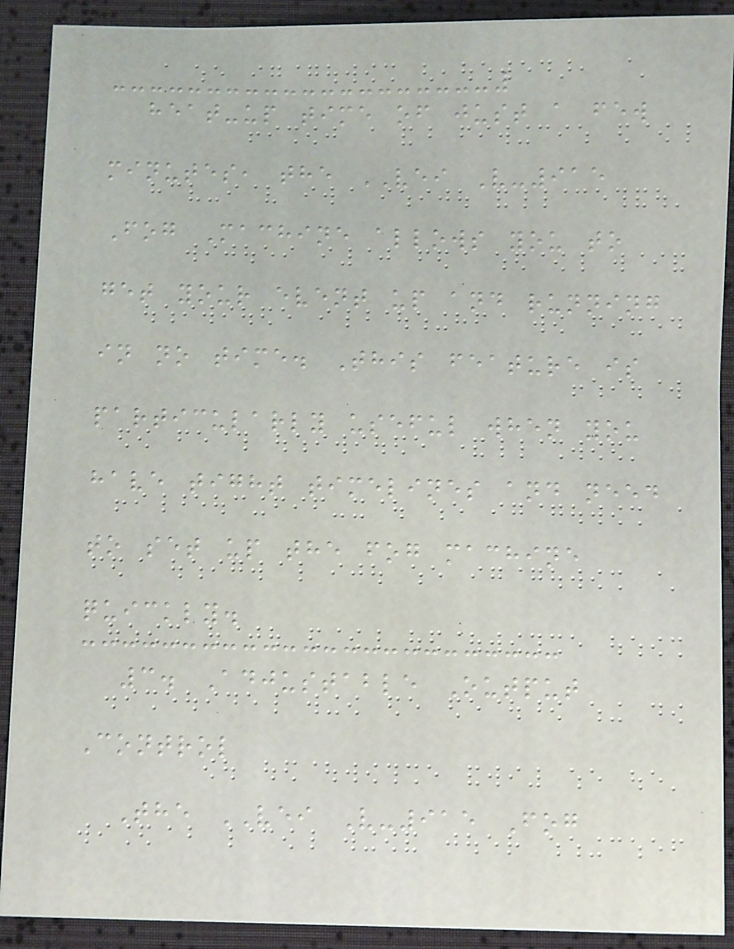heat-up time of just a few
minutes, the VEI V-915
Fog Machine allows you to
get your event up and running
in no time. This feature is
particularly useful when you
have tight timelines and need
to set up the fog machine
quickly.
3. Adjustable Output
Control
The VEI V-915 Fog
